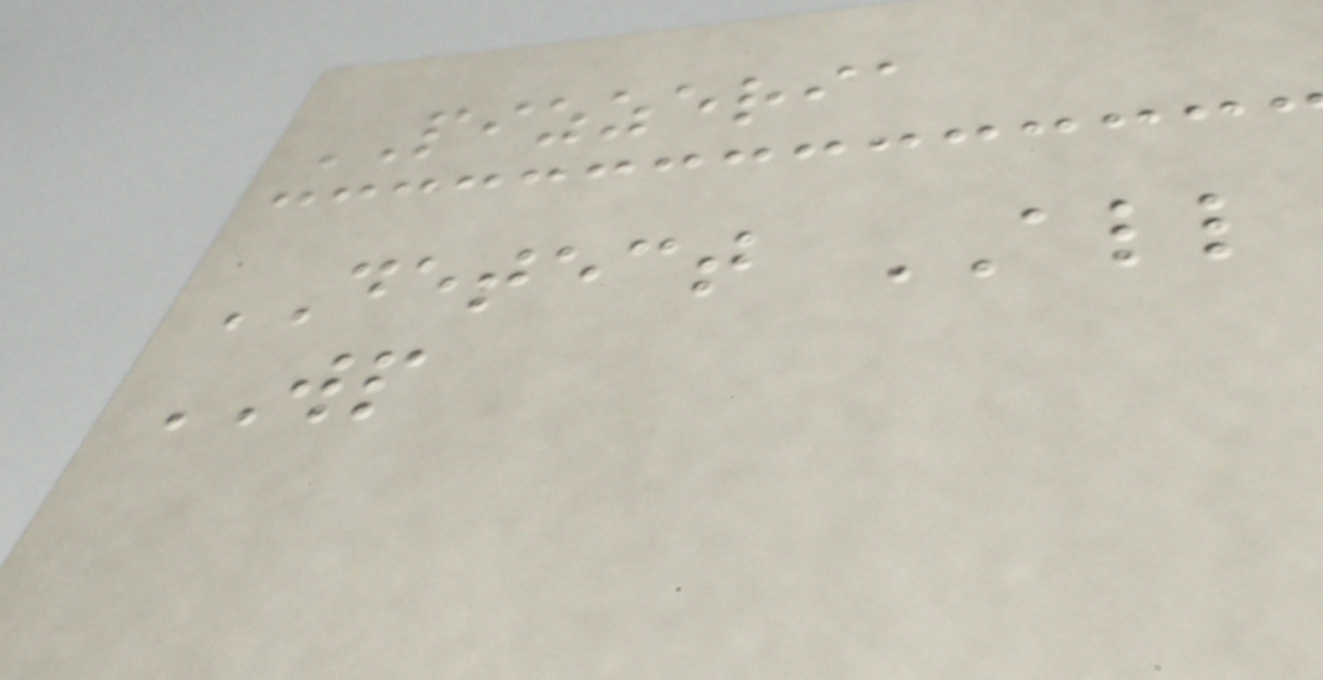PIZZERIA
DETECT ALL
WP
